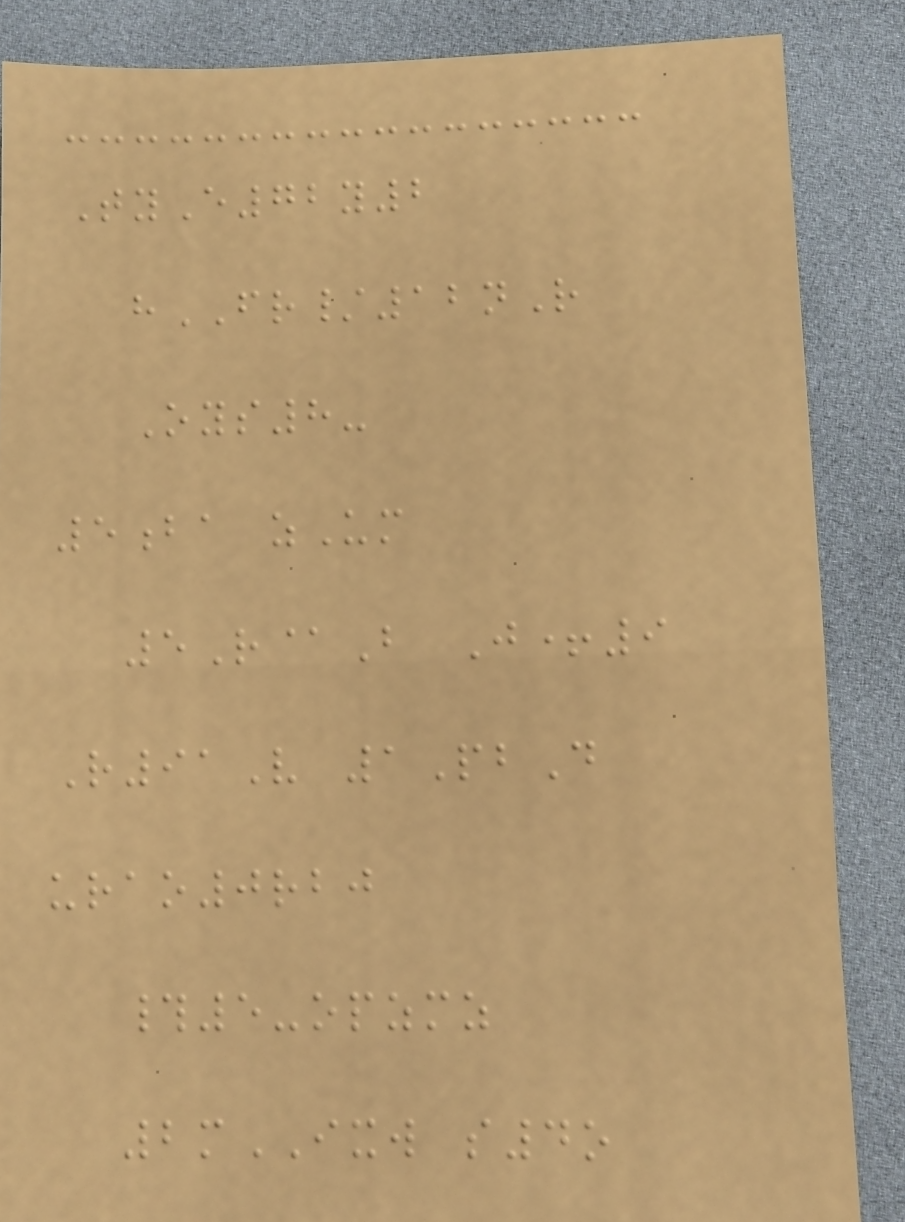TyE72y2
hFR/12nR
Oys8-
5ba zUm
5R@B J+9
R91V 1PbD
urao0rbj
#5-opzmz
2mIXW s4o
